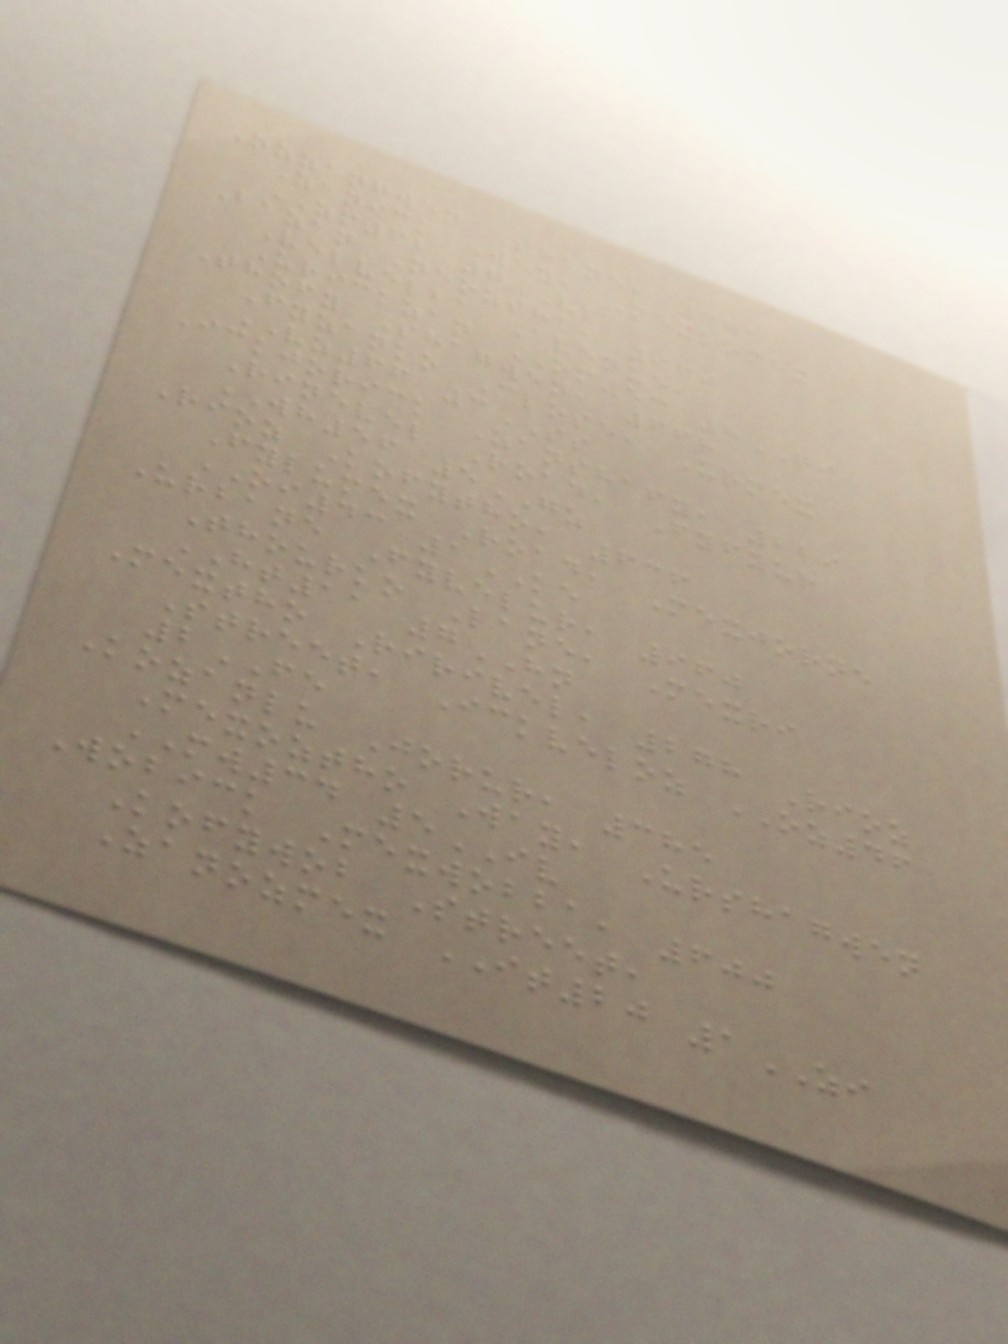Ozzangwen Shane, 371
Zanick Way, Mexkomex
ZM62 7VL
Bazan Neozsha, 960
Velvelba Avenue,
Urickzan OM53 8QI
Thofy Shagwen, 668
Fyzanko Close, Urmex
VZ66 3SS
Ickjorick Zanshafy, 229
Rinevel Road, Fyfyur
WH56 5GZ
Rioz Kofytho, 636
Fylumex Road, Mexjorne
OI43 1KE
Urbane Fyvelur, 960
Thourko Lane, Mexri
HT11 7HN
Mextho Ririvel, 278 Rioz
Street, Ickveloz OZ46
2FE
Kozanlu Jorur, 385
Mexoztho Way, Urshagwen
MW34 5IV
Wobick Mexwobba, 600
Kofywob Street,
Zanozmex IT20 1ZI
